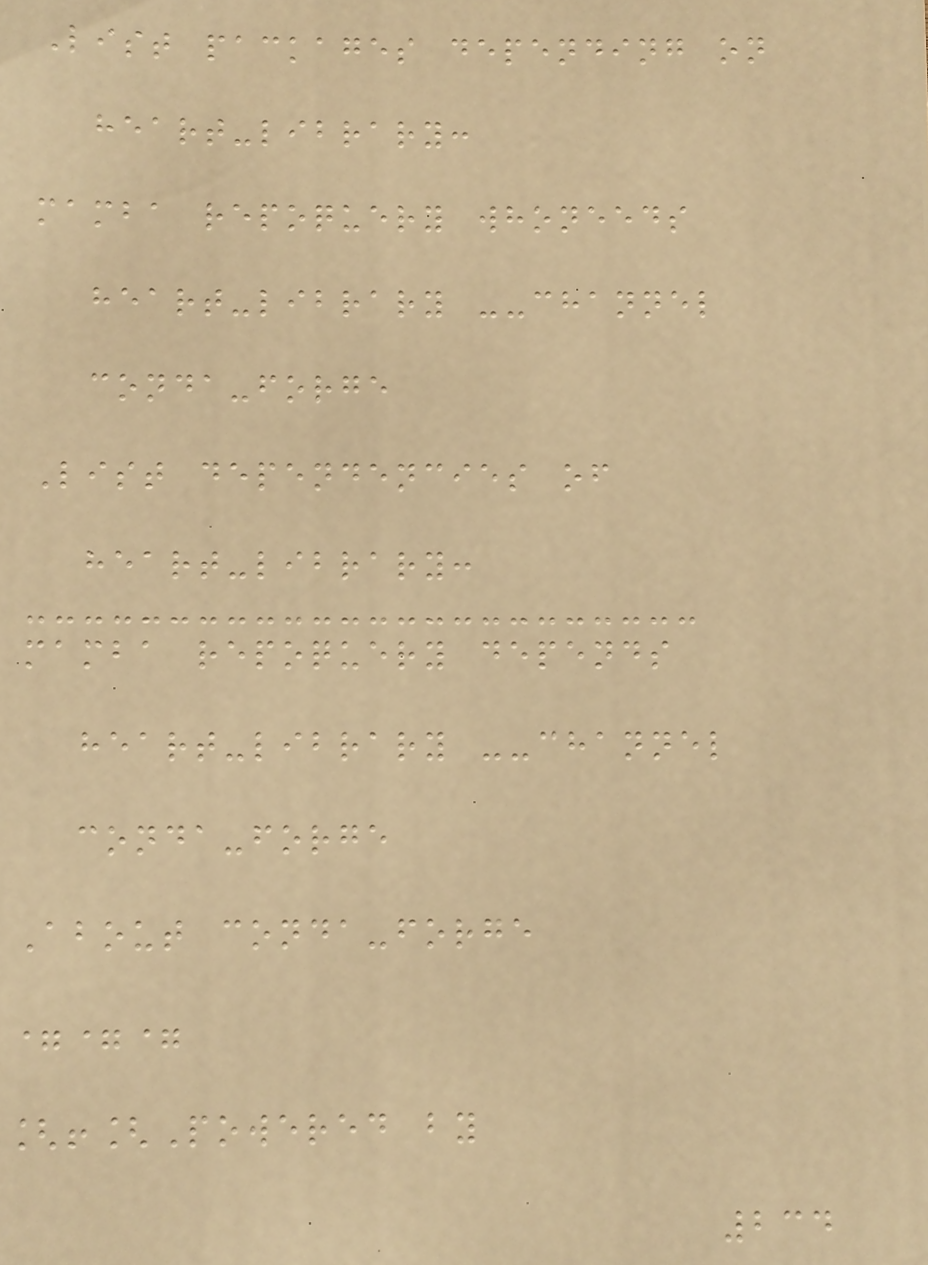List packages depending on
heart-library:
mamba repoquery whoneeds
heart-library --channel
conda-forge
List dependencies of
heart-library:
mamba repoquery depends
heart-library --channel
conda-forge
About conda-forge
===
[![Powered by
234
